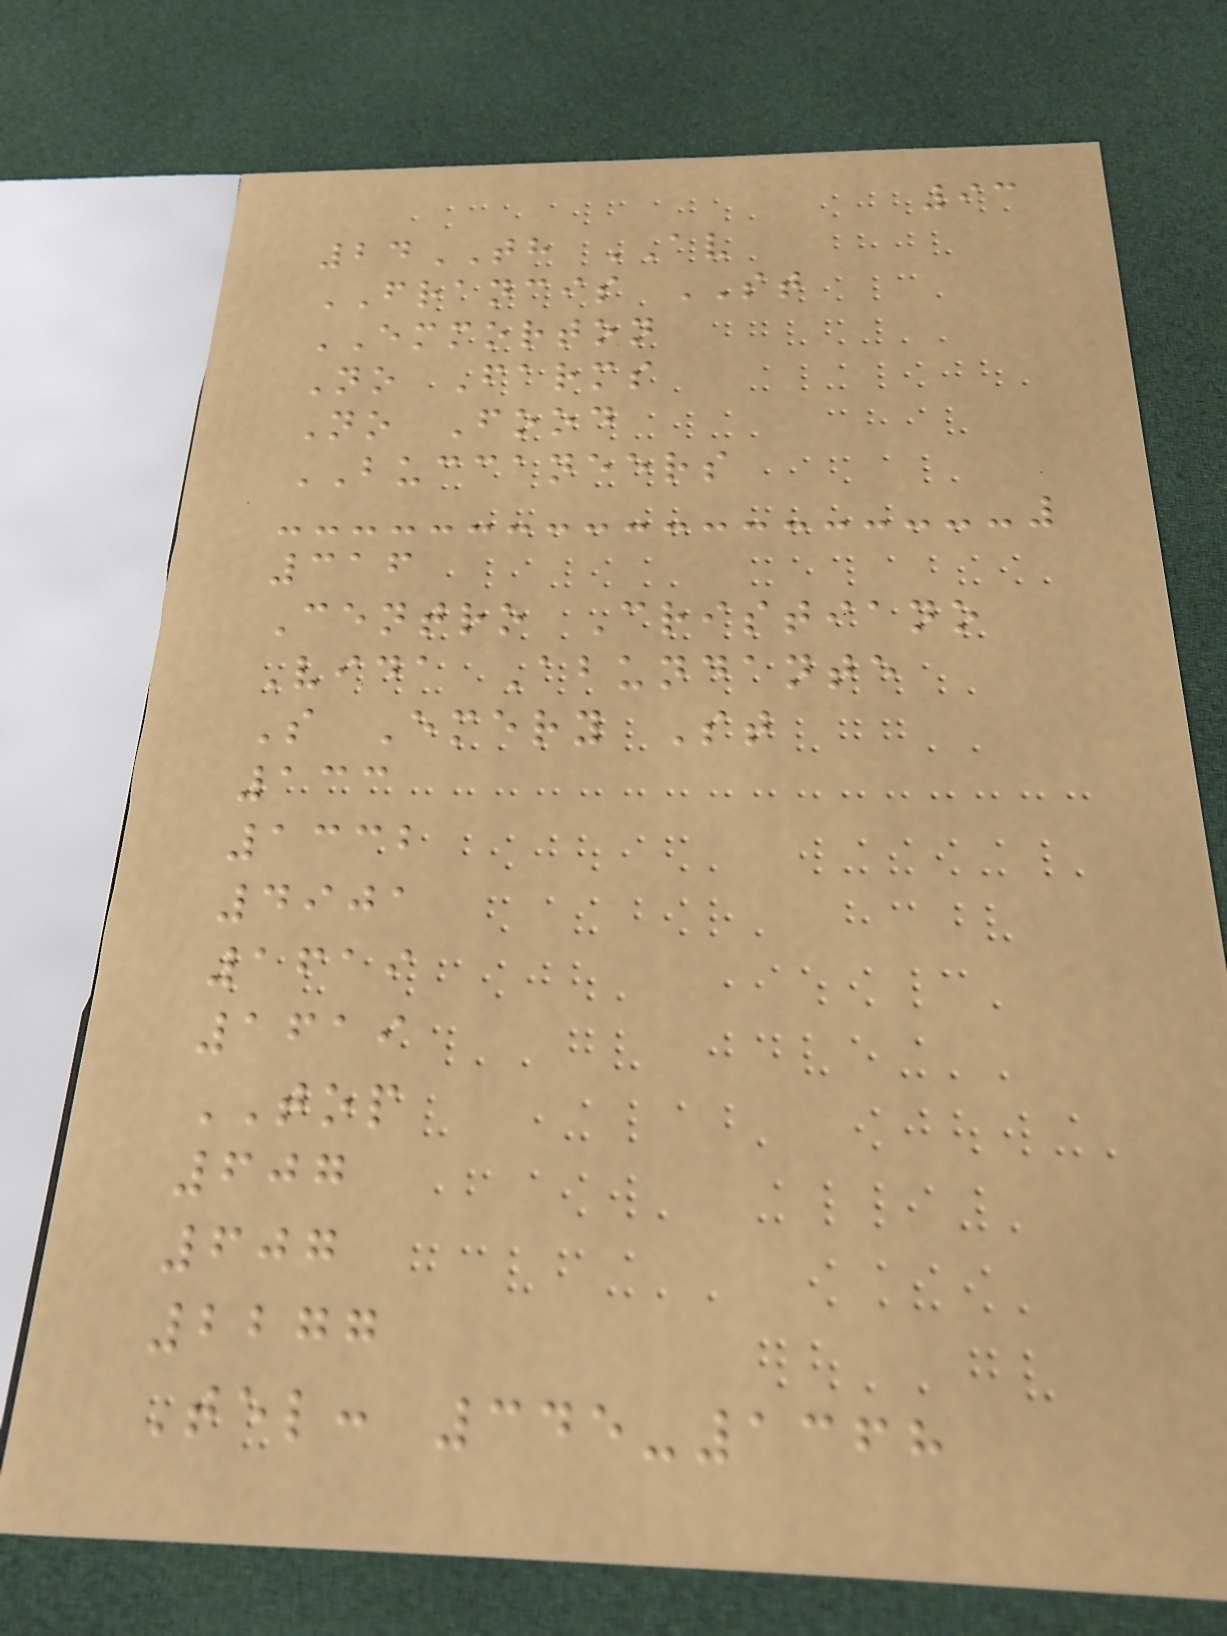93
24TH AV
FRANCIS ST
EMMORTON
No Farms
No Food
BUCCANEERS
316
Centro Cristiano
Vida Abundante
S Emery St
133
1332
4901
1619
1619
TOP
607
607
2277
Tel: 345-1368
